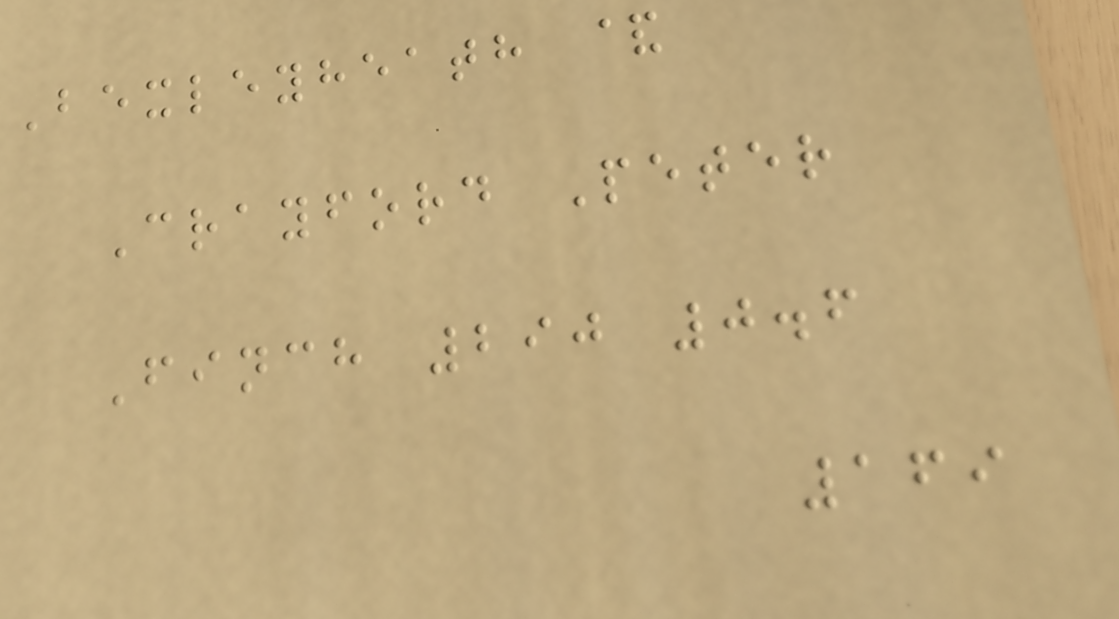Bexleyheath &
Crayford Peter
Finch 290 0.6
169
